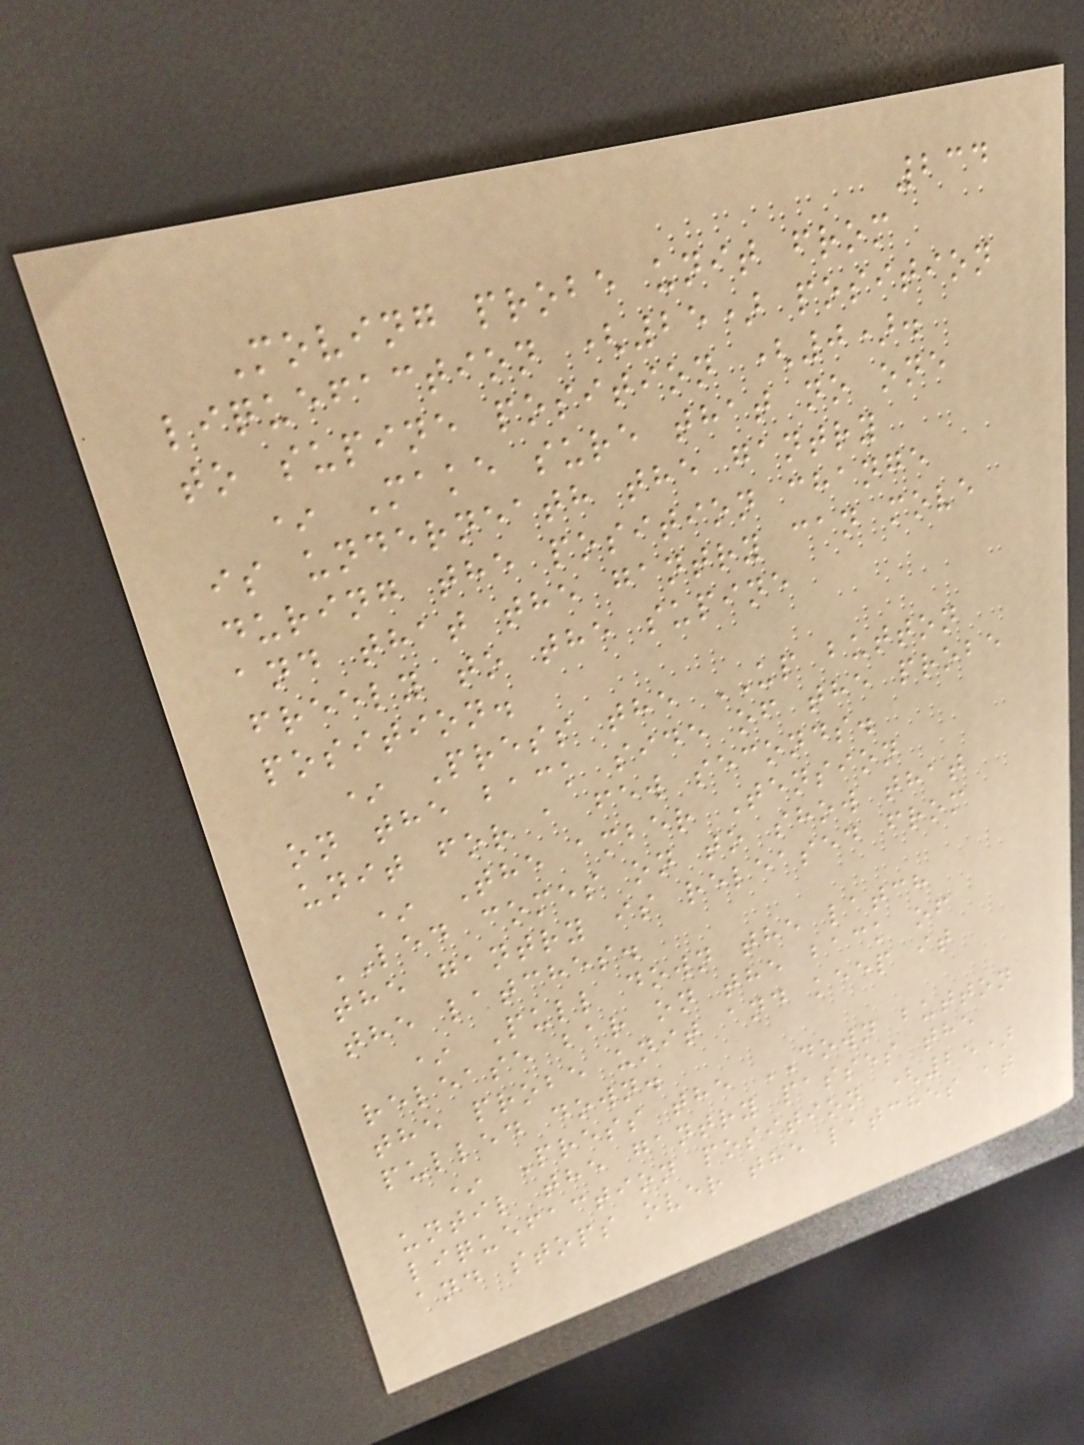234
Moving probe unit from
liquefaction (25) position
to supine position (0).
* Make sure that no one
is underneath the gantry
during the position change
and that the gantry can move
freely to the supine
position.
* Press the UP button
on the back side of the probe
unit for a few seconds.
* The amber Tension
LED comes on to show that
the gantry is released from
the latches.
* Pull down the latch
release bar on the back of
the probe unit and keep it
pulled down.
* Press the DOWN button
until the gantry passes the
liquefaction position (25)
and stops over the latches at
